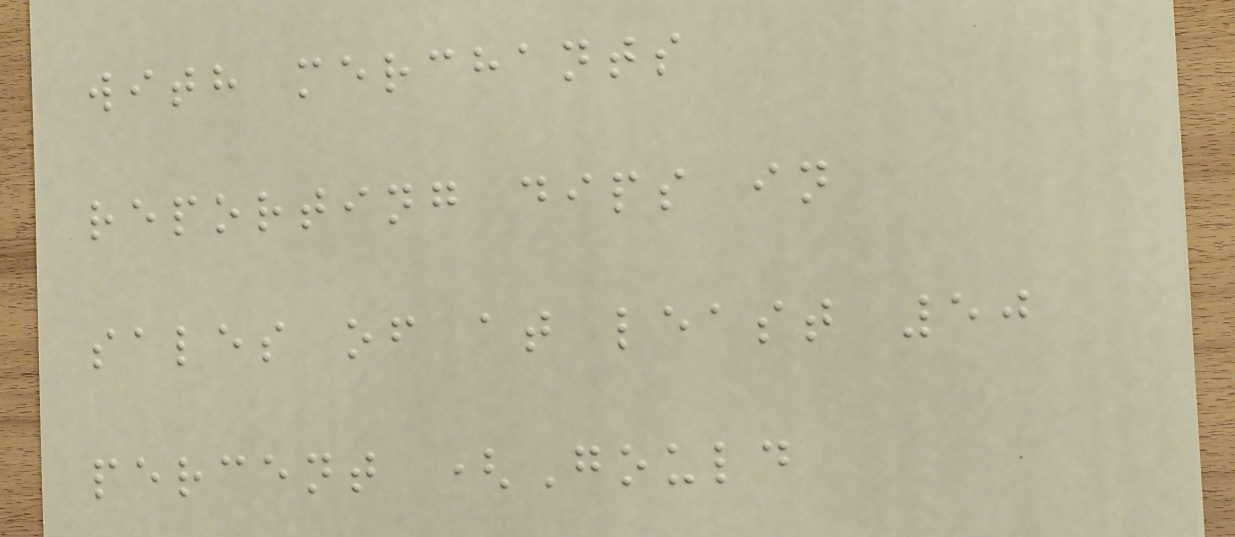with merchants
reporting dips in
sales of at least 50
percent (Gould
